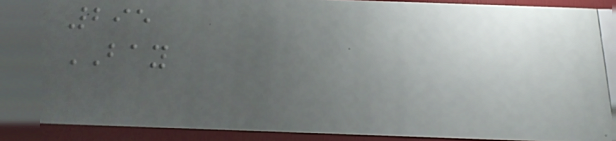295
BAY
